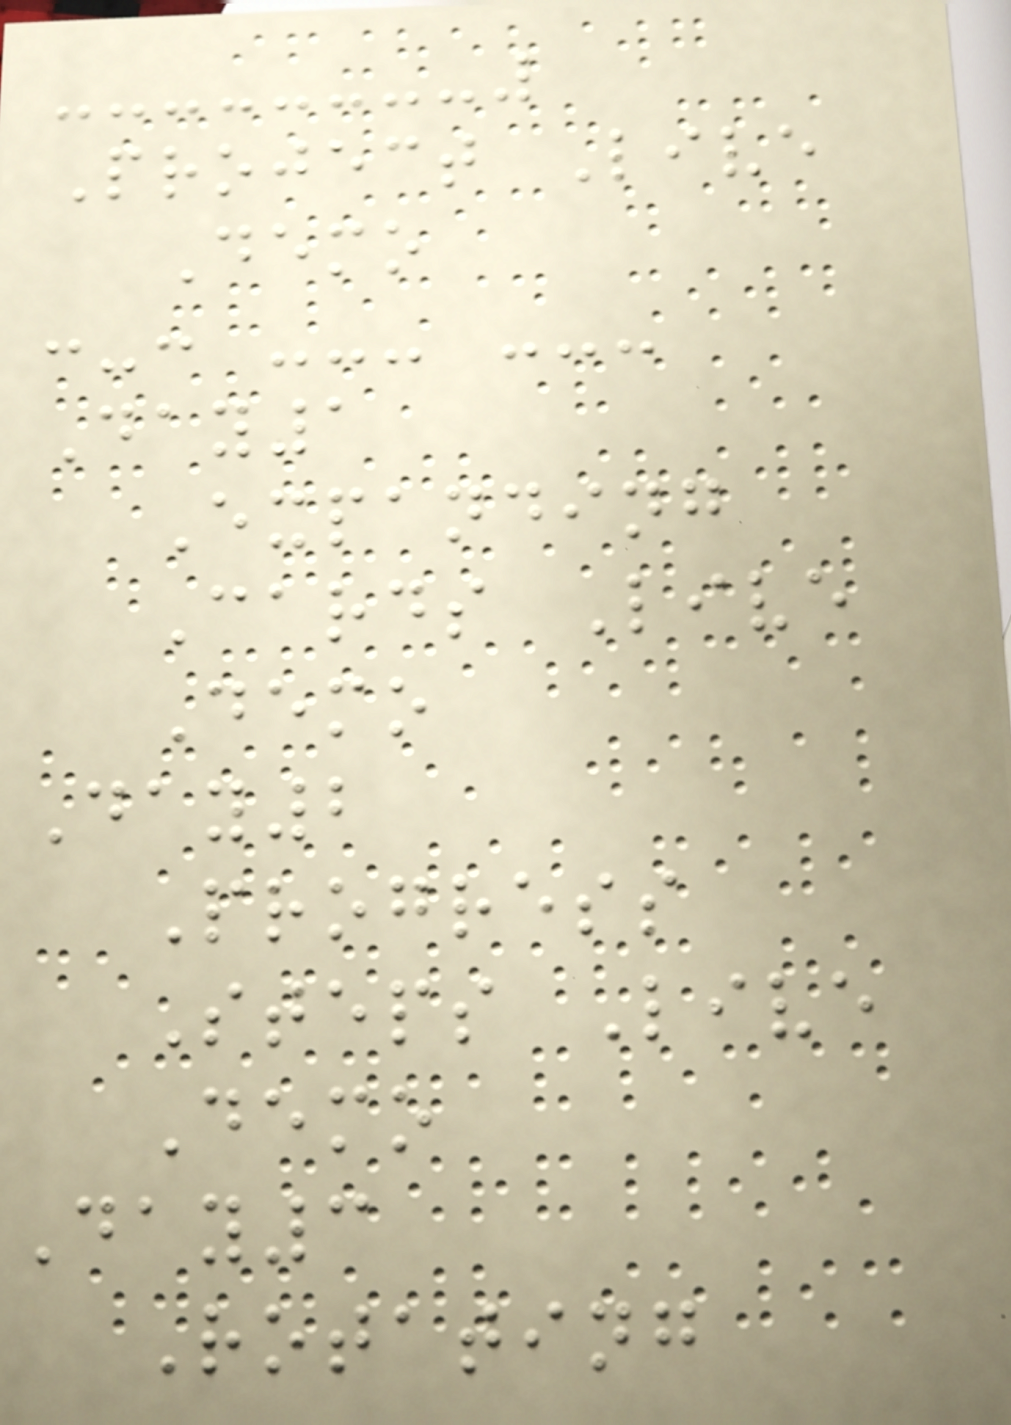Project Live
Demo
:-: --- ---
Day1
Expanding
Cards Live
Demo
Day2
Progress
Steps Live
Demo
Day3
Rotating
